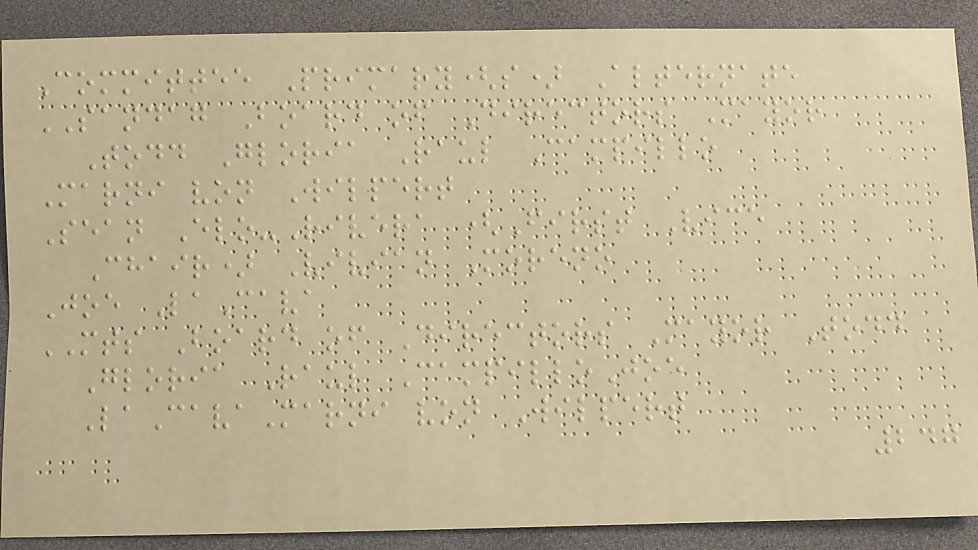Committee Primary(s) Alternate
SANDAG Board of Directors Mayor
Todd Gloria Raul Campillo
Marni von Wilpert
Sean Elo-Rivera (First Vice
Chair) Vivian Moreno
Joe LaCava
MTS Board of Directors Mayor Todd
Gloria Raul CampilloJoe
LaCavaMarni von Wilpert
247
